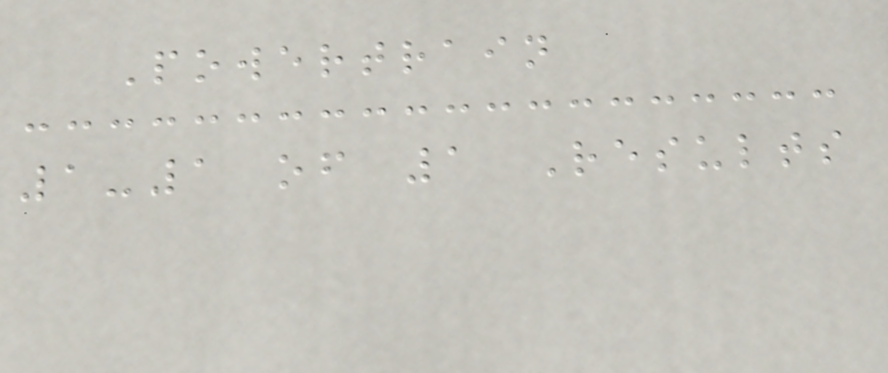Powertrain
1-1 of 1 Results
